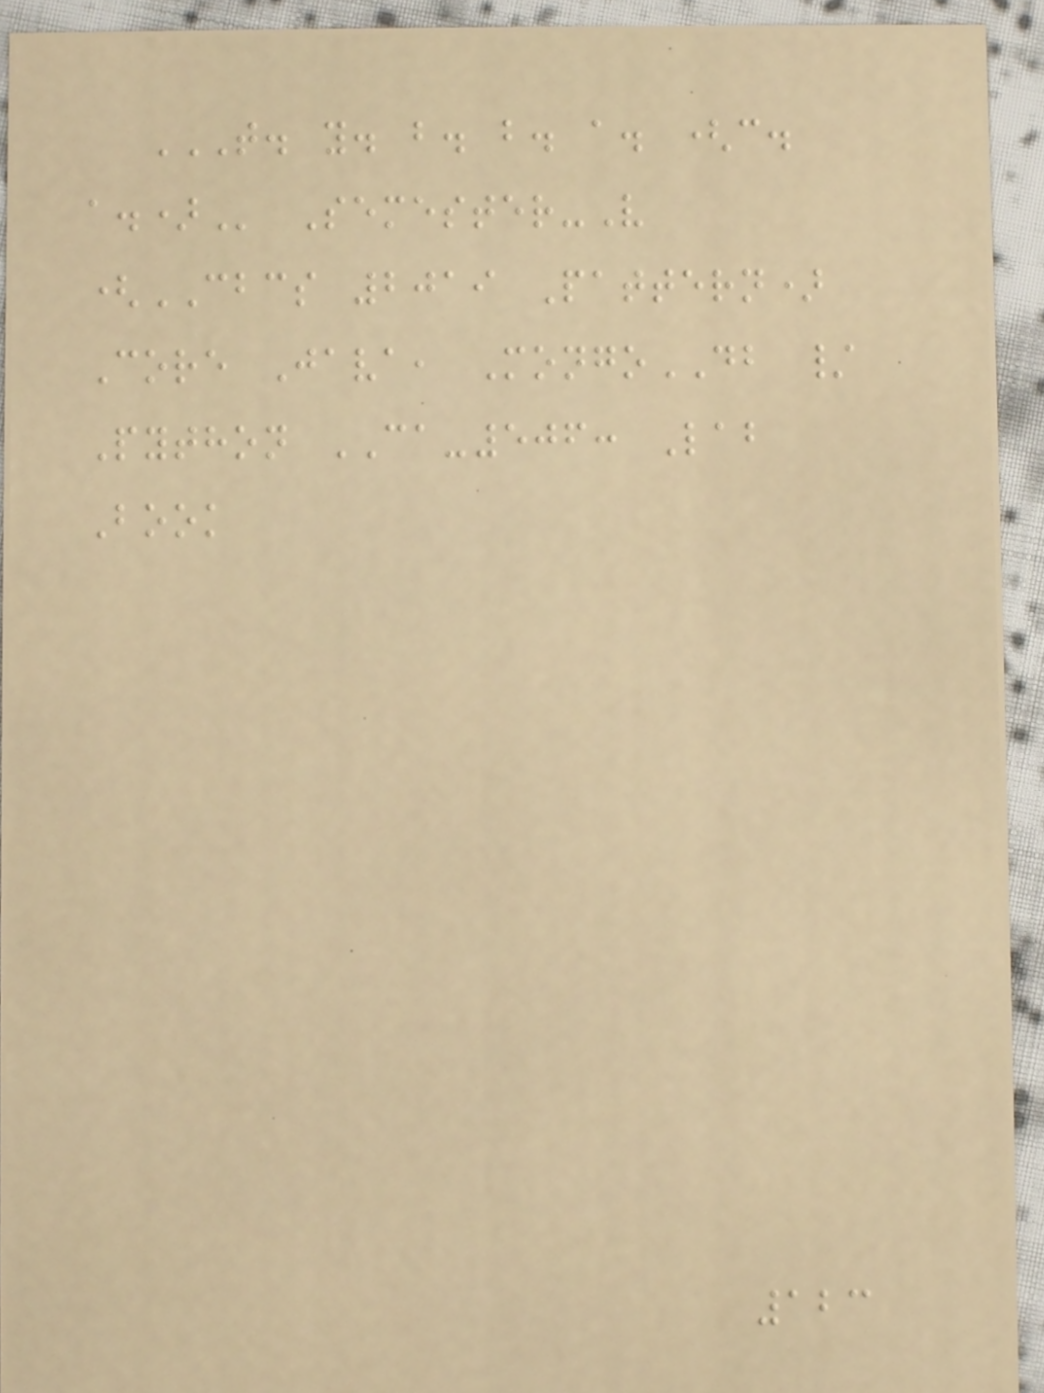T. Y. B. B. A. (C.
A.) Semester-V
(CBCS 2019 Pattern)
Core Java, MongoDB /
Python CA-506: Lab
Book
123
